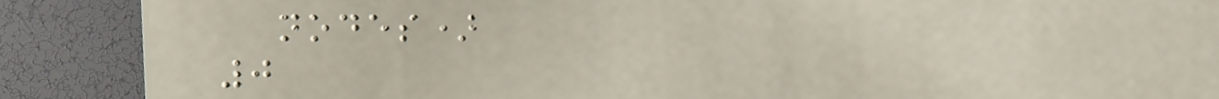nodes)
0
